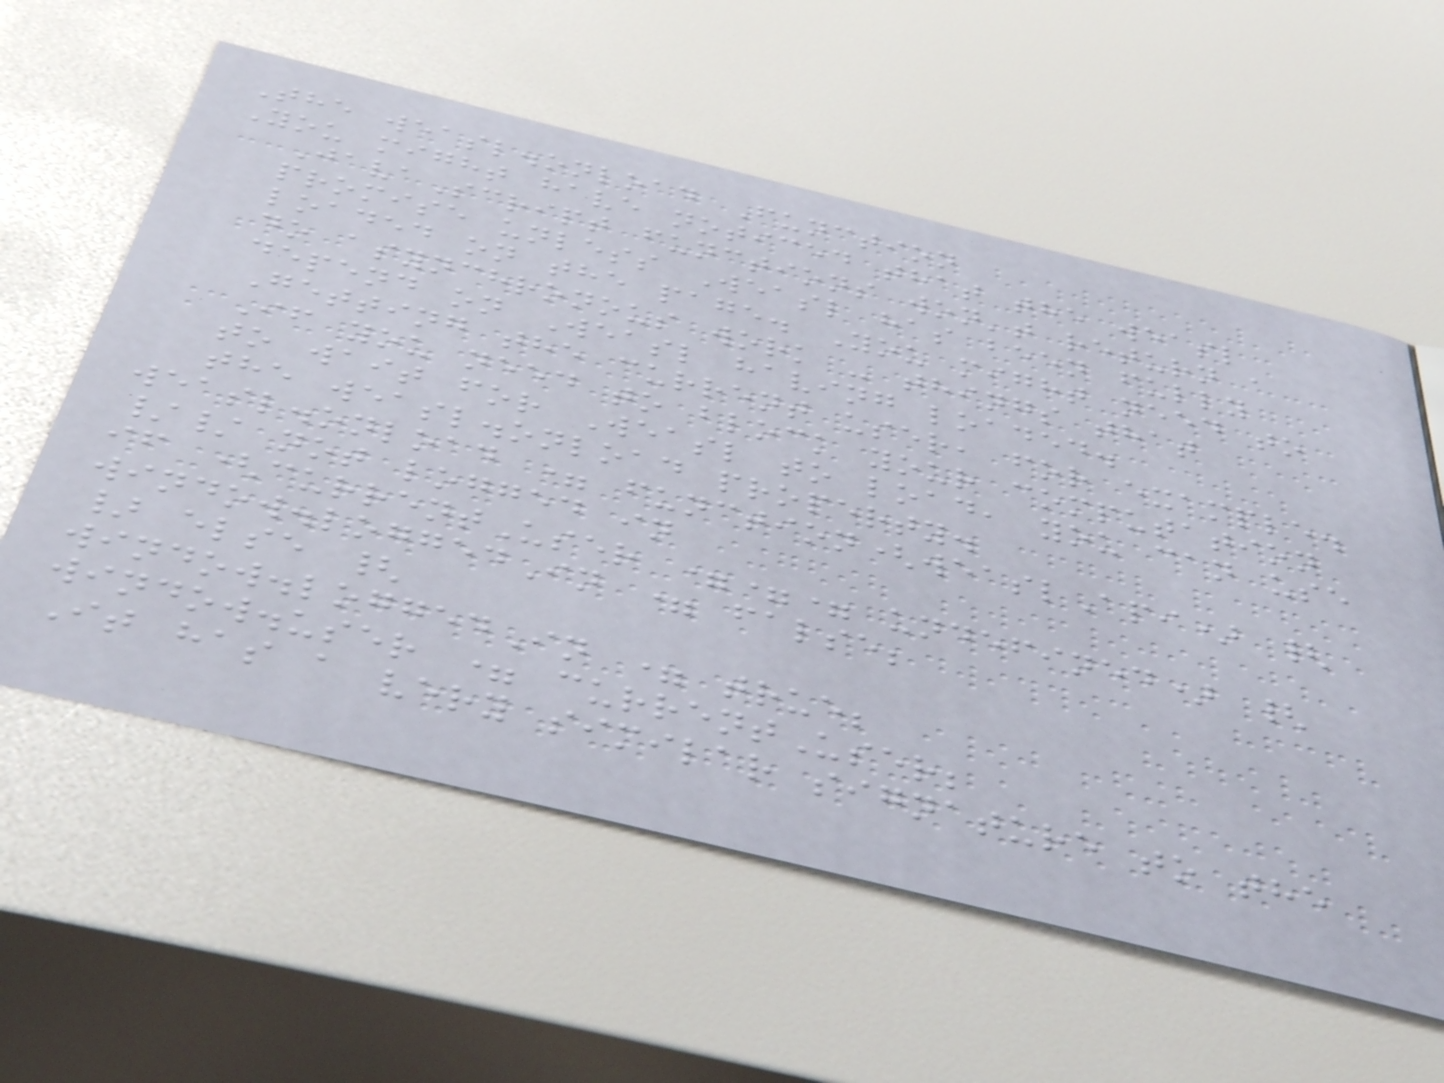The weasl.onload Function
You might have noticed that the weasl
JavaScript functions won't return a
promise unless Weasl has been fully
loaded on the page. You might need to
do asynchronous work - things that
depend on Weasl having loaded.
Getting the current user, for example.
If you need to block your computation
to wait for Weasl to load, you can use
the weasl.onload property.
weasl.onload = function(weaslApi) {
// not logged in
if (currentUser === undefined) {
window.loggedIn = false;
} else {
window.loggedIn = true;
window.user = currentUser;
It has a very similar signature to the
